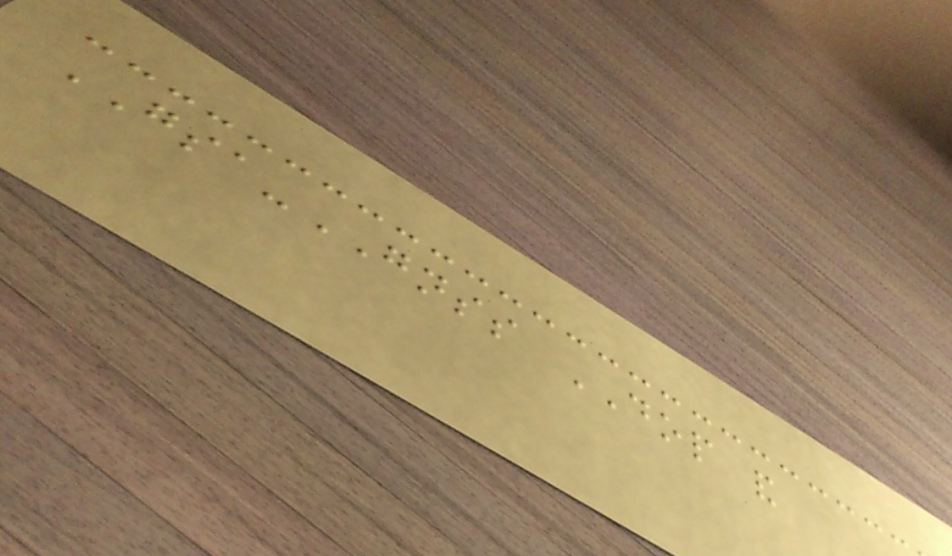GSA-GNSS DOP and
